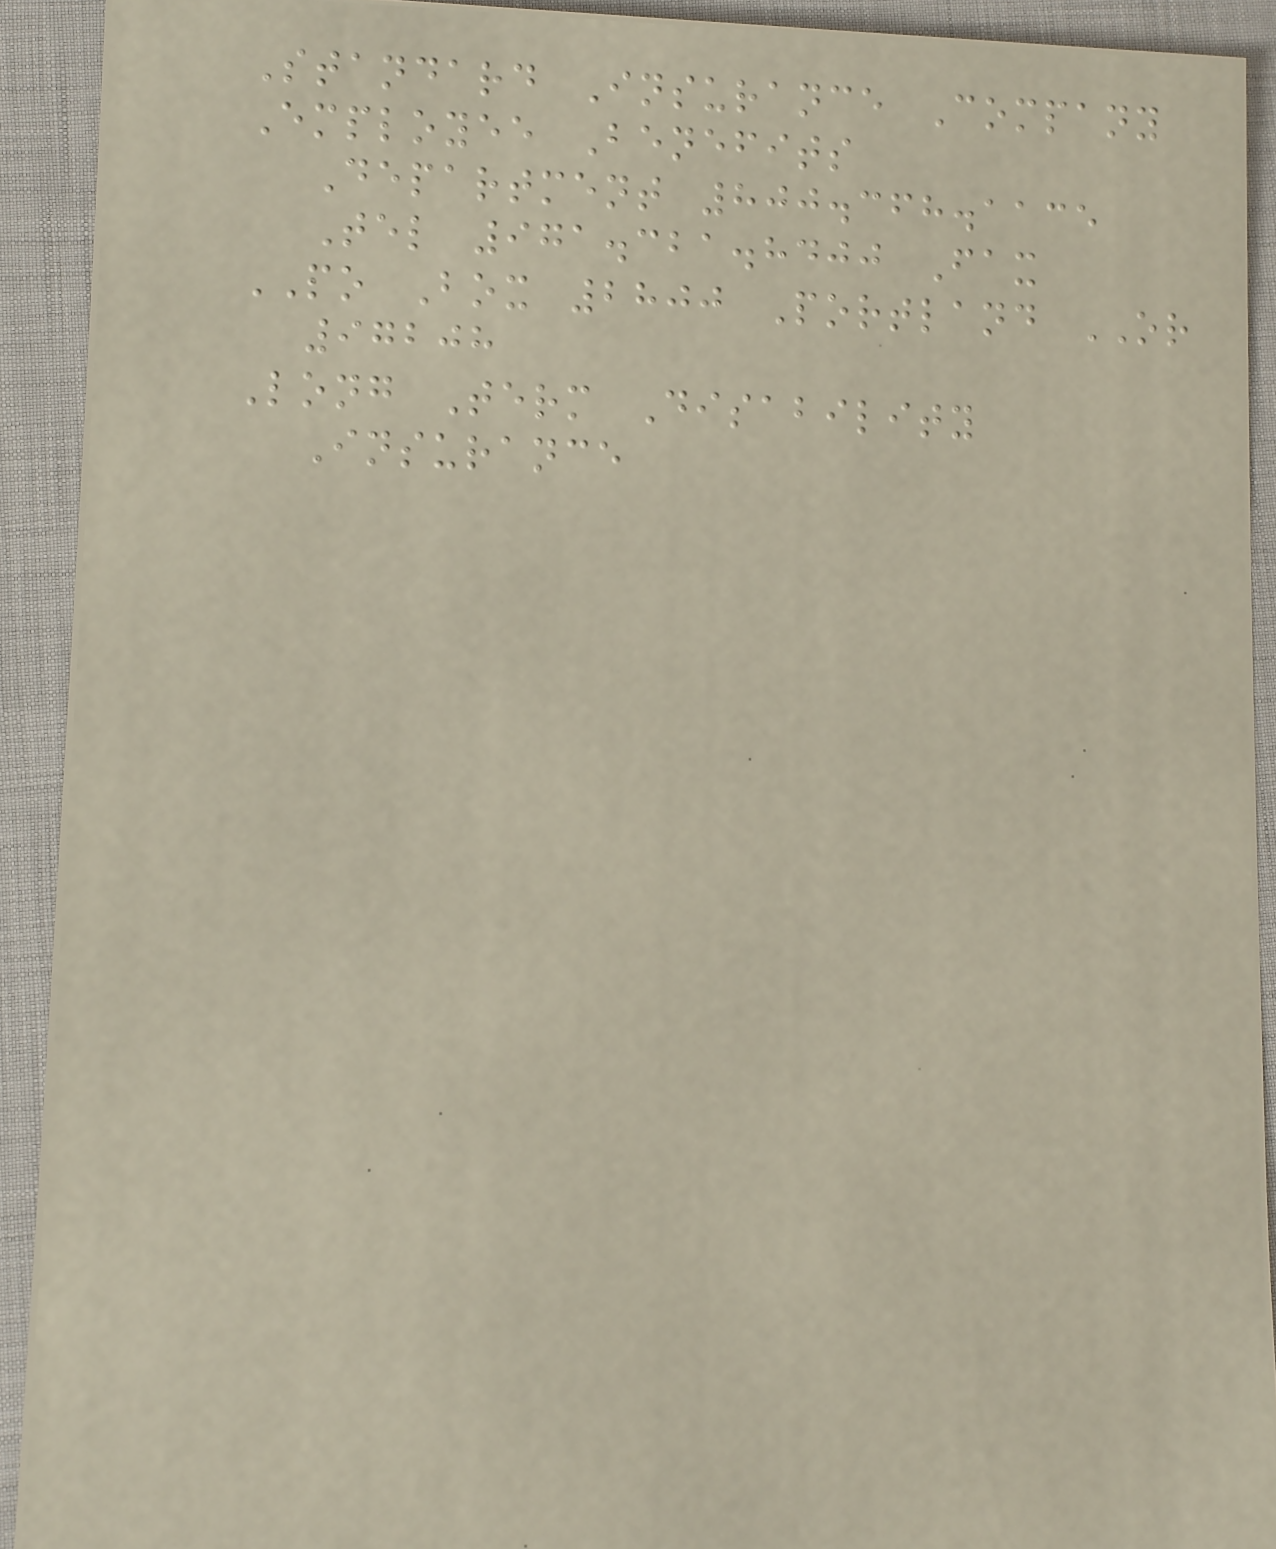Standard Insurance Company
Employee Benefits
Department 800.368.1135
Tel 971.321.8400 Fax
PO Box 2800 Portland OR
97208
Long Term Disability
Insurance
